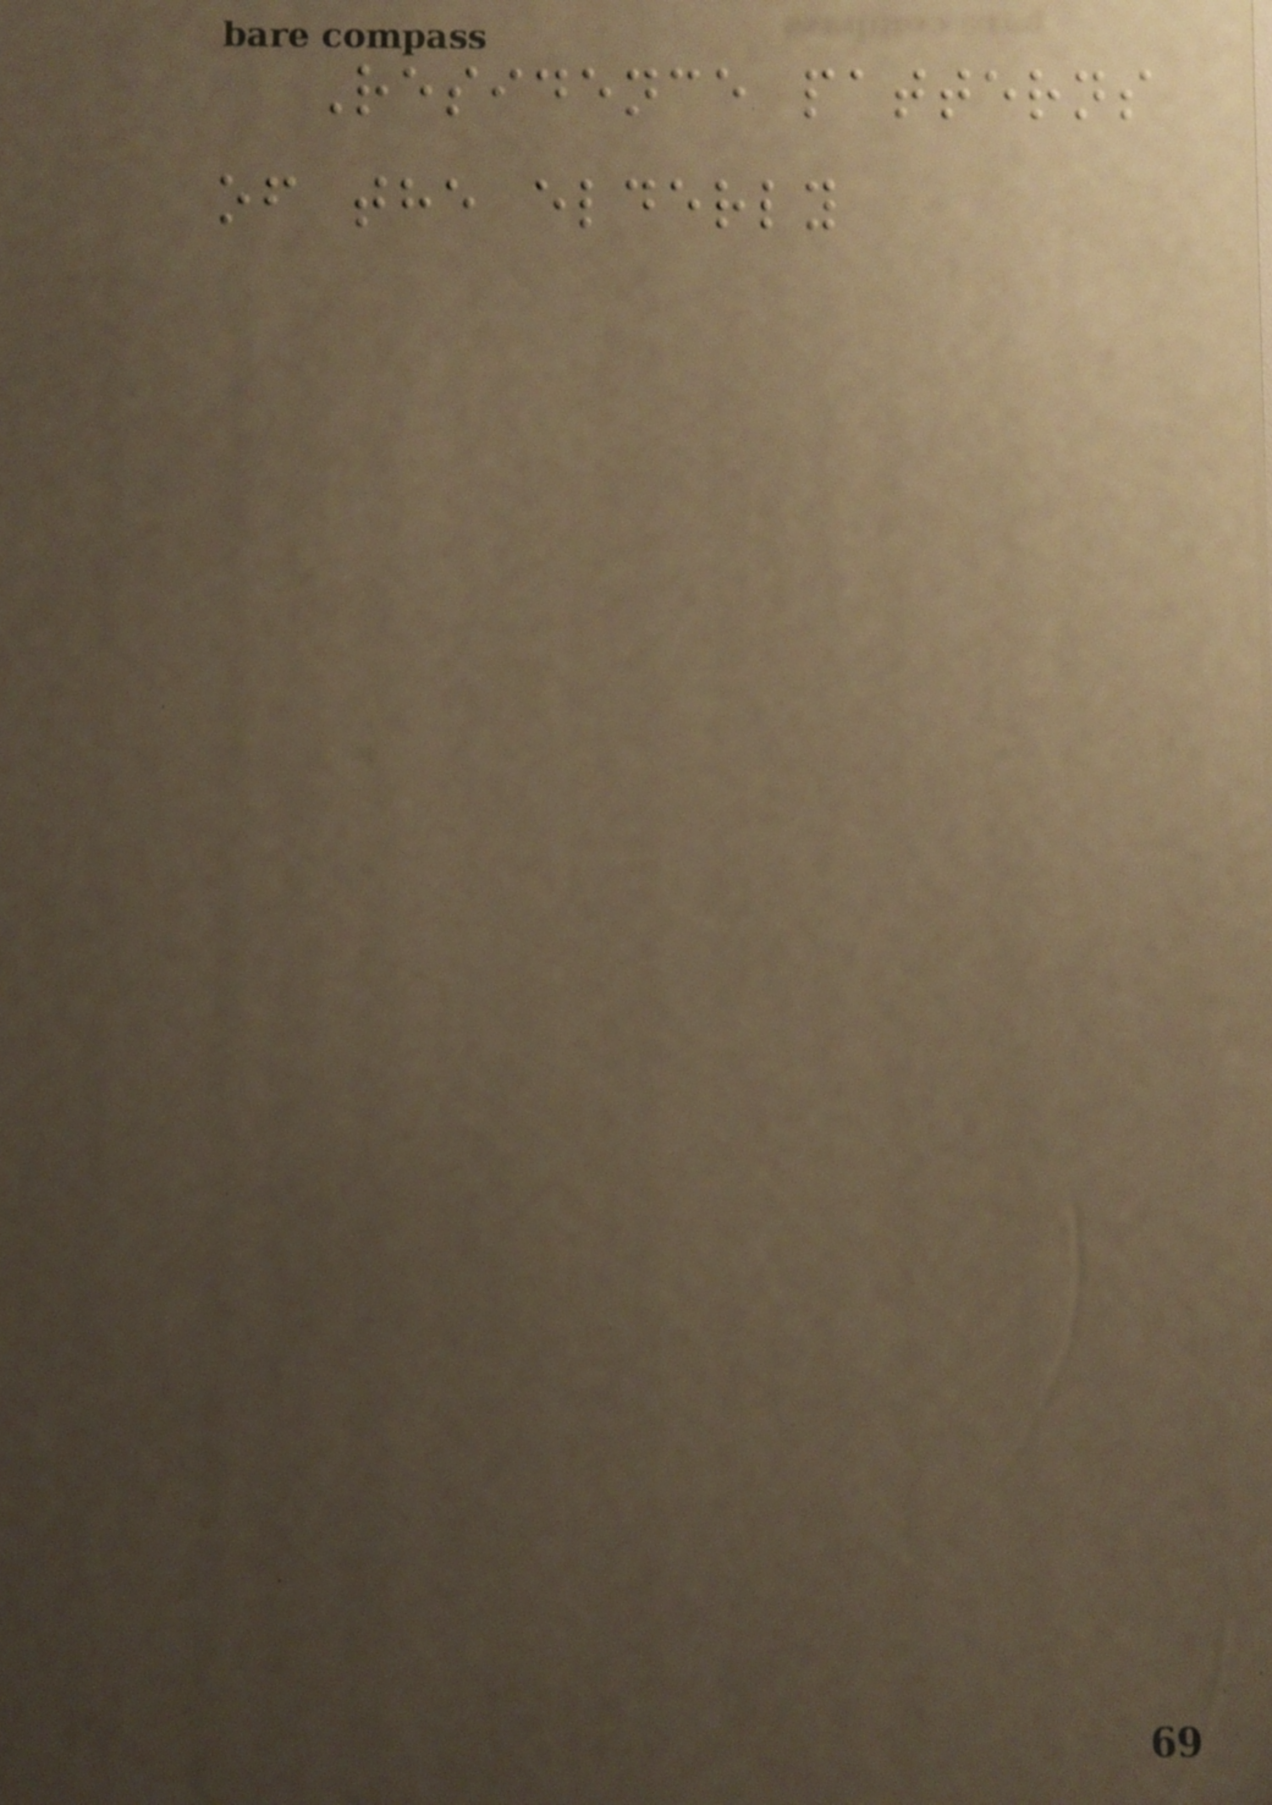Residence patterns
of the elderly
